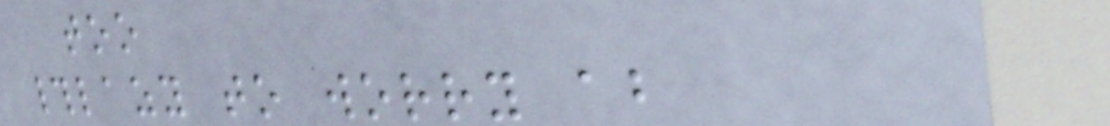too
#lazy to worry about
